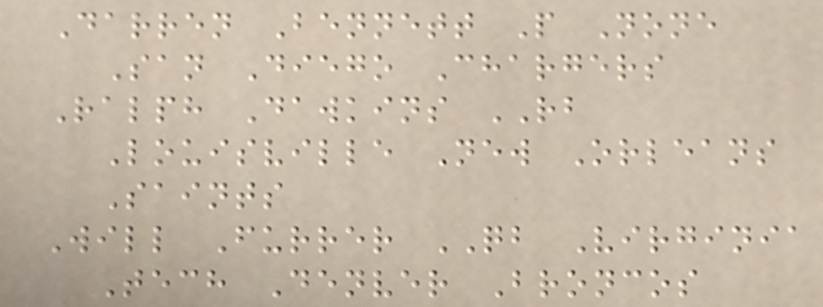Darren Bennett P None
San Diego Chargers
Ralph Dawkins RB
Louisville New Orleans
Saints
Will Furrer QB Virginia
Tech Denver Broncos
